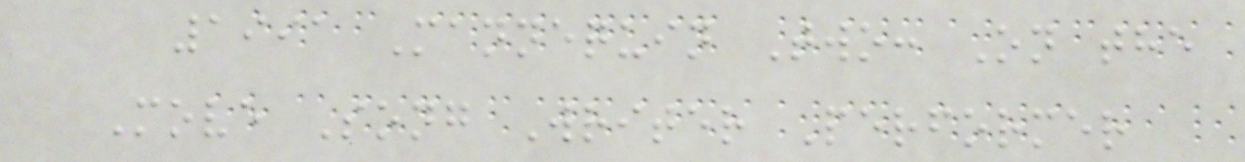1991 Mannequin Two: On the
Move Song Writer Performer
